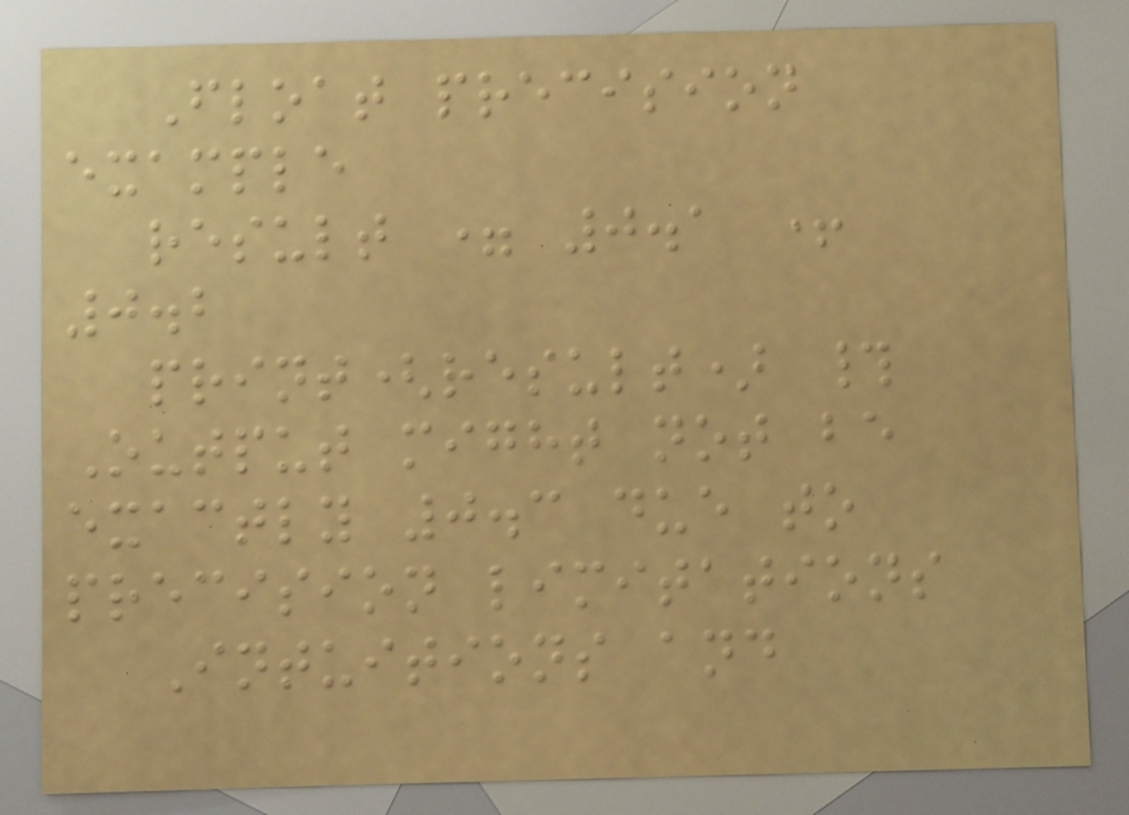Float precision
example
result = 0.1 +
0.2
print(result) #
Output might not be
exactly 0.3 due to
precision limitations
Intuitions and
